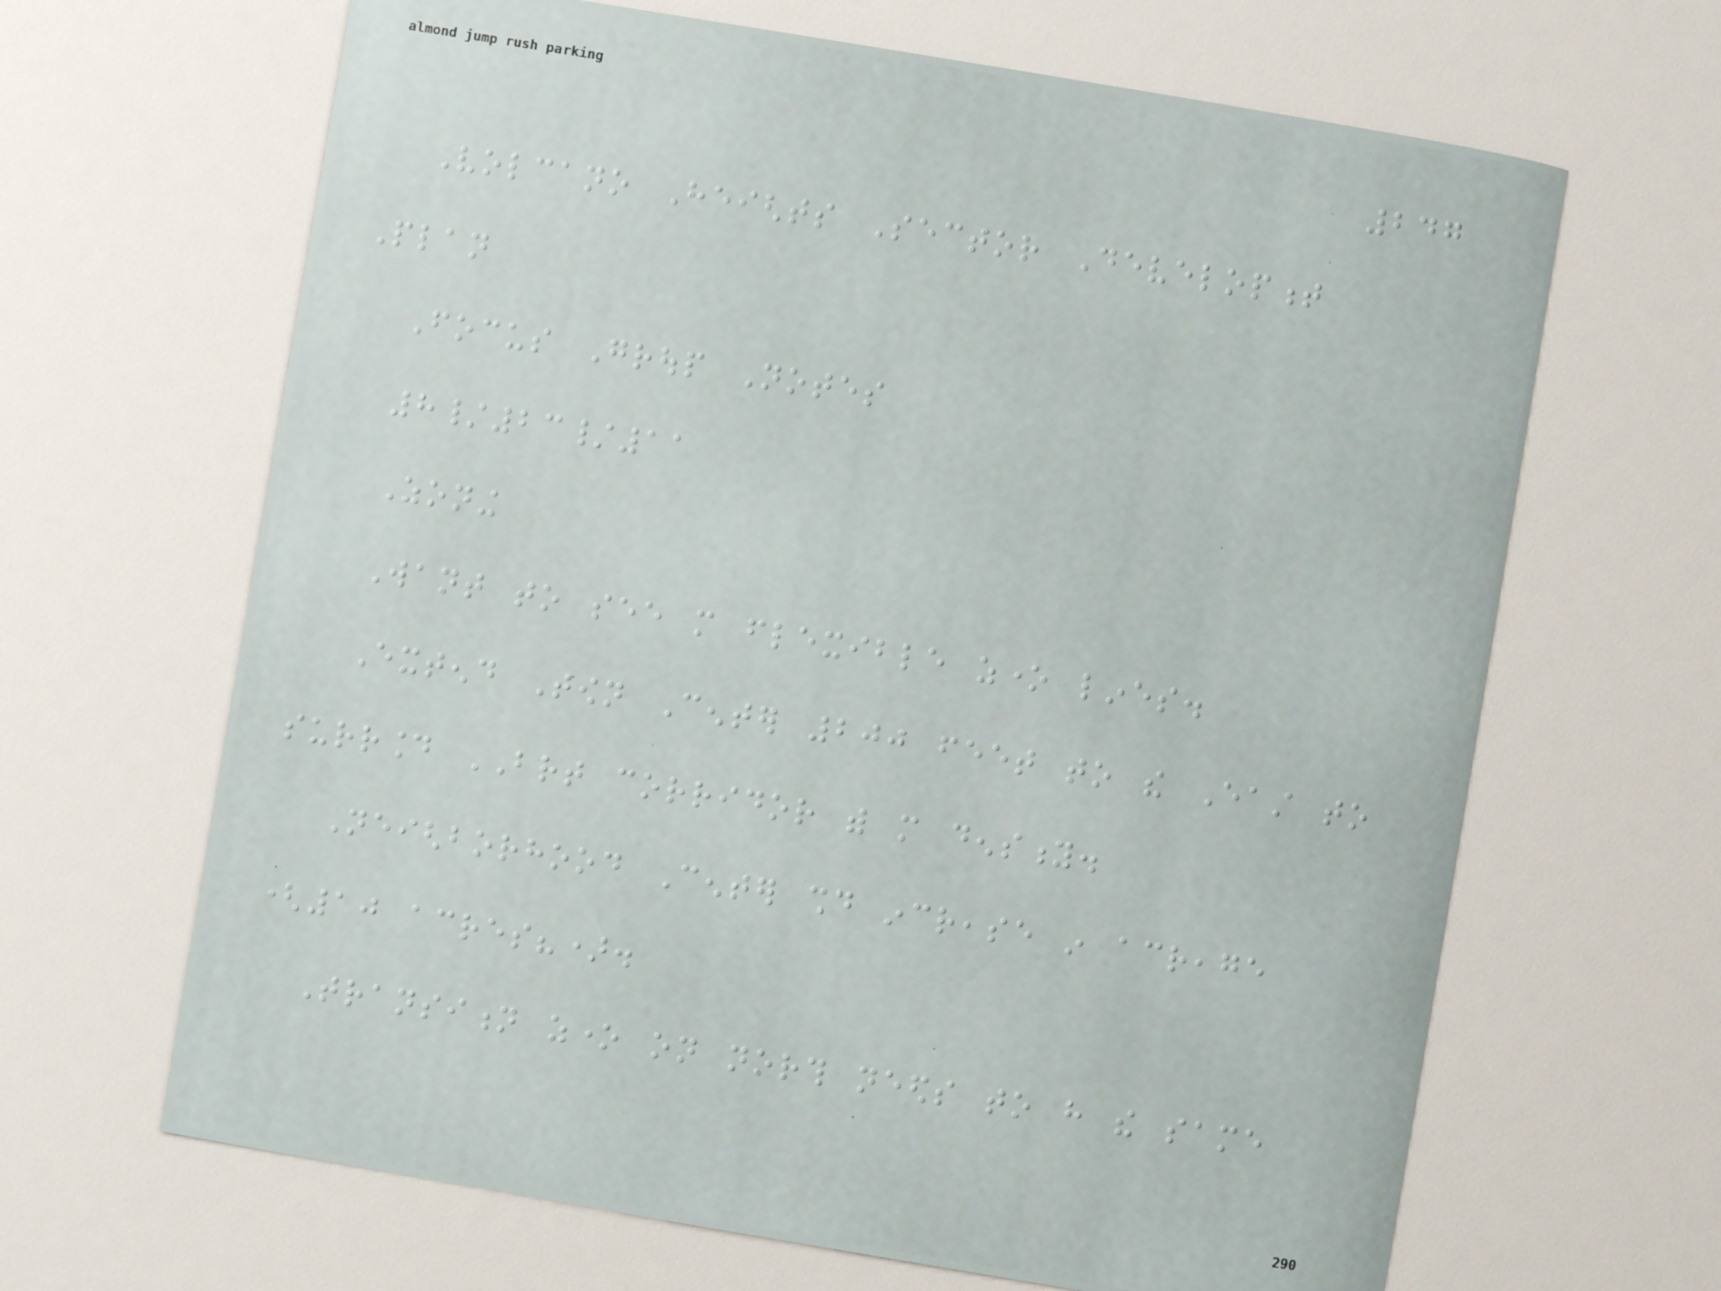247
Volcano Heights Sector Development
Plan
Focus Group Notes
8/23/11
Zoning
Want to see more flexible zone lines.
Extend Town Center 200 feet to the East to
surround BRT corridor with more density.
Neighborhood Center should increase in acreage
(10 acres?).
Transition zone on north needs to have the same
